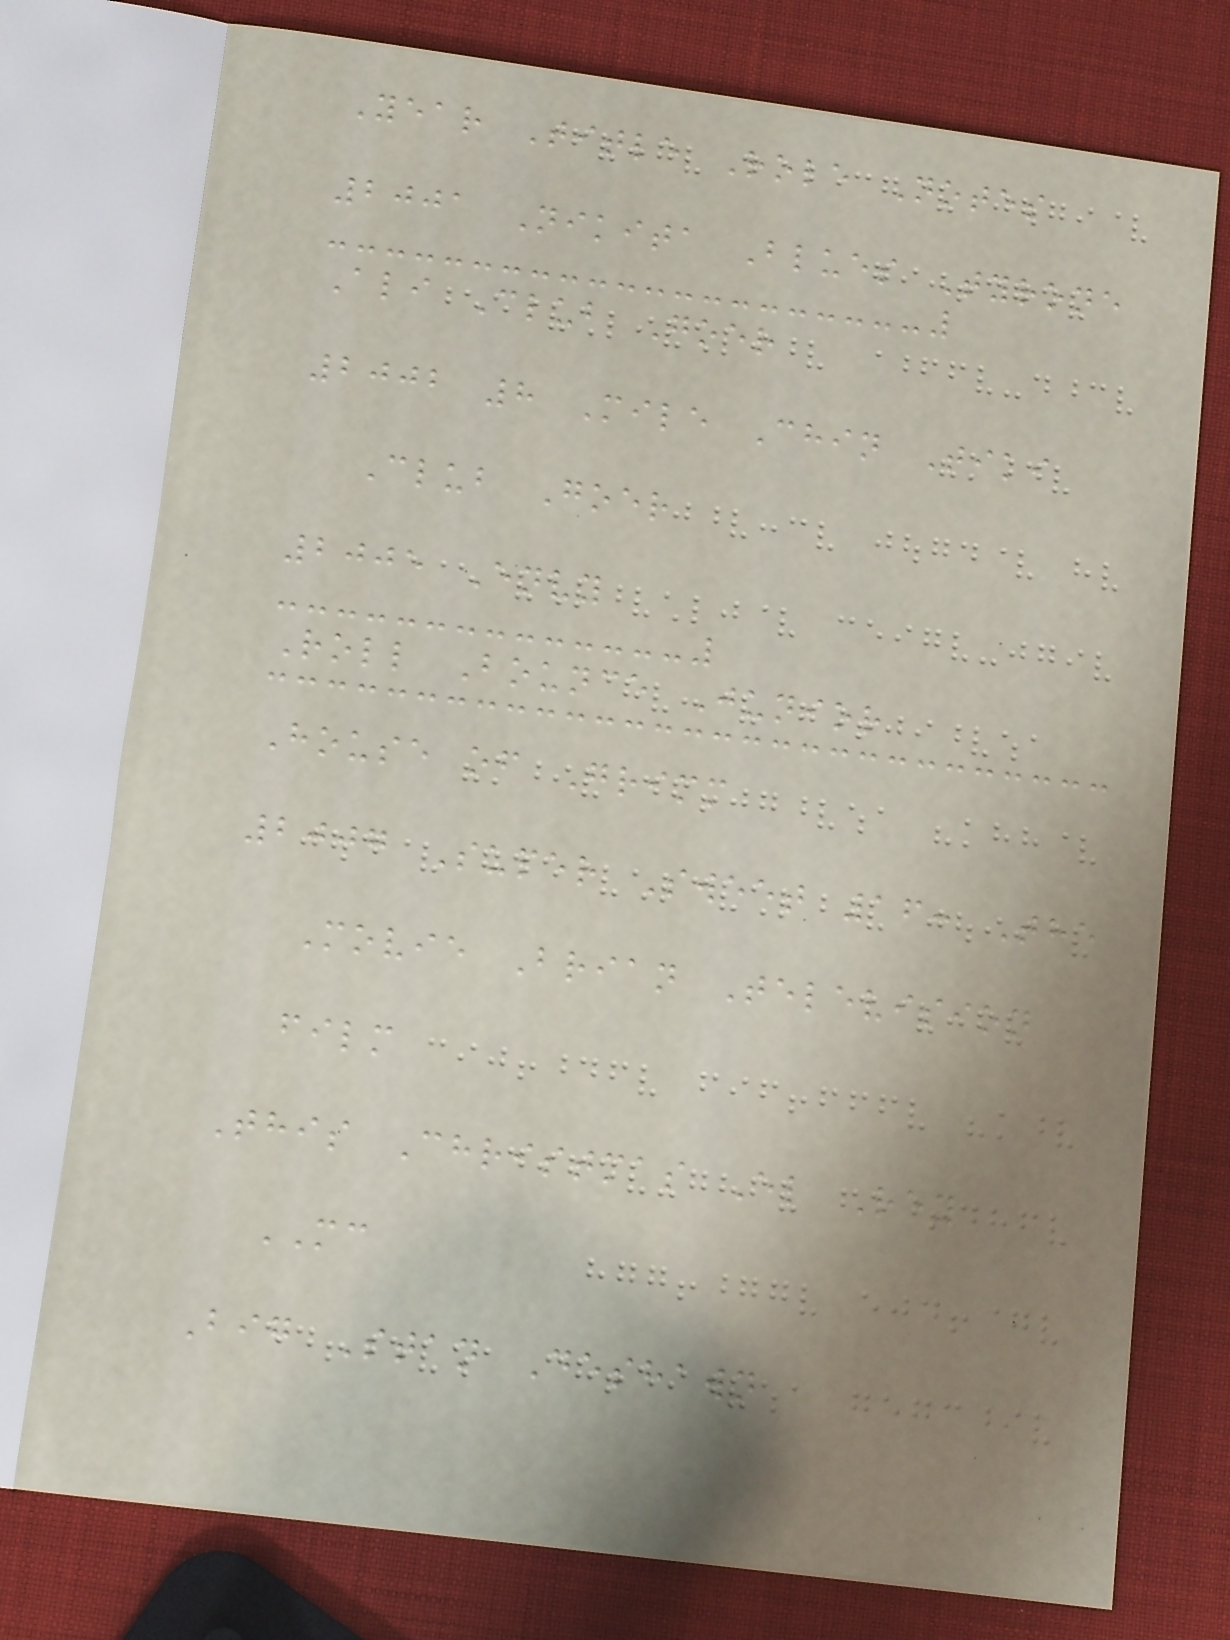Year Title Role Notes
2001 Nikita Blues Tyrone
Ali Club Goer
2002 8 Mile Chin Tiki
Club Goer
2005 Envy
Roll Bounce Junior
House of Grimm
2007 Super Sweet 16: The
Movie Brian Television
film
This Christmas El Rey
MC
Big Stan Deshawn
